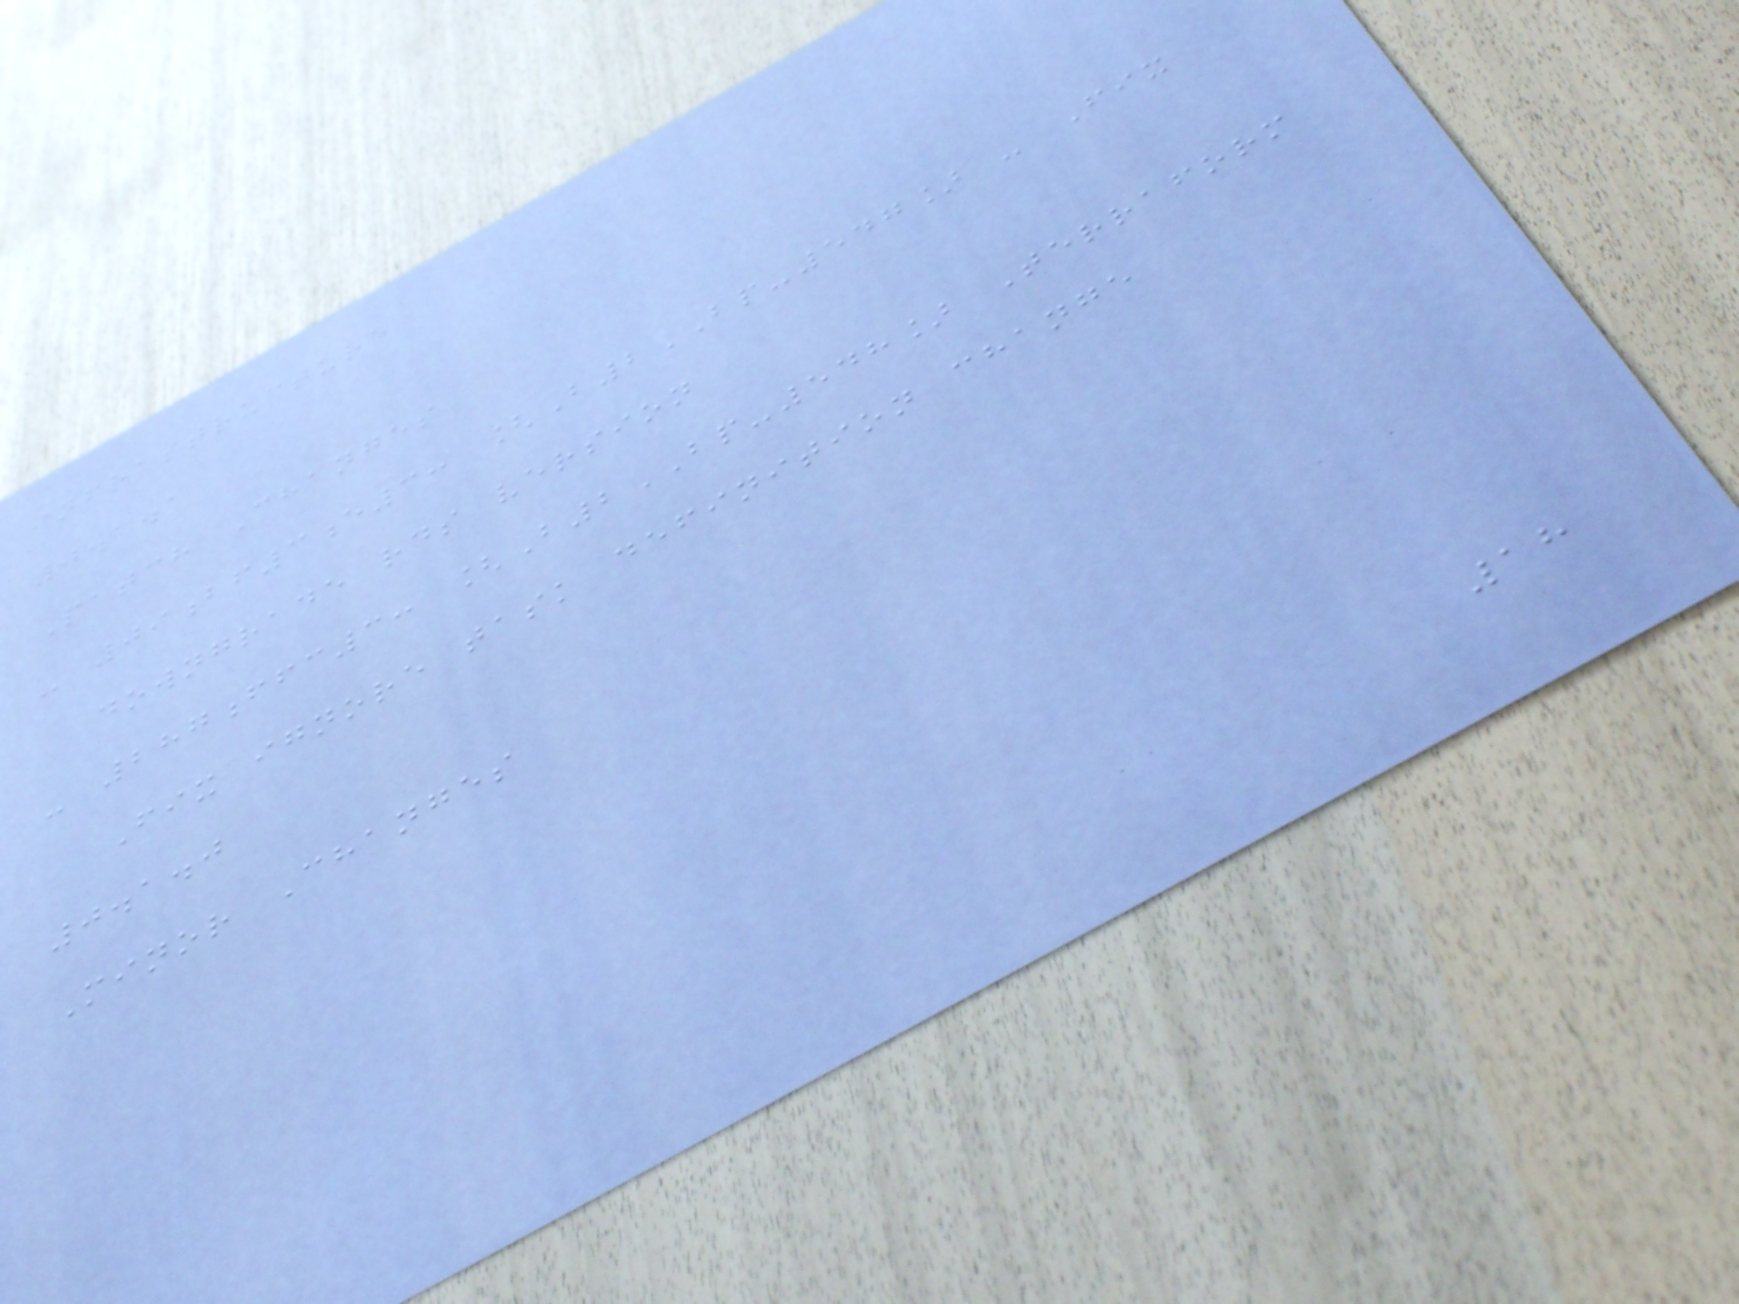infrastructure
0.1.1
Patch Changes
- 09bf3e3: [B2BP-547] - Fix
downgrade rds version
- 287ffc3: [B2BP-548] Terraform
Fix ignore task definition change
0.1.0
Minor Changes
18
